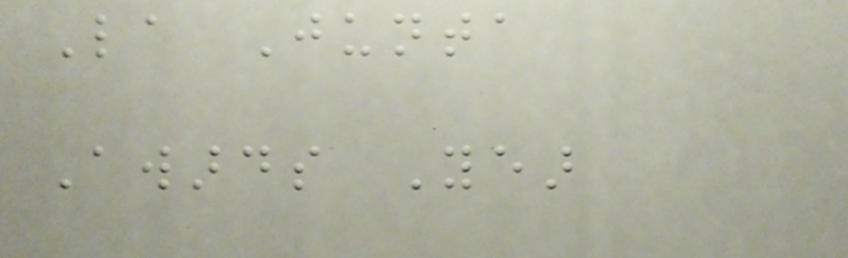La Junta
Awards Year
